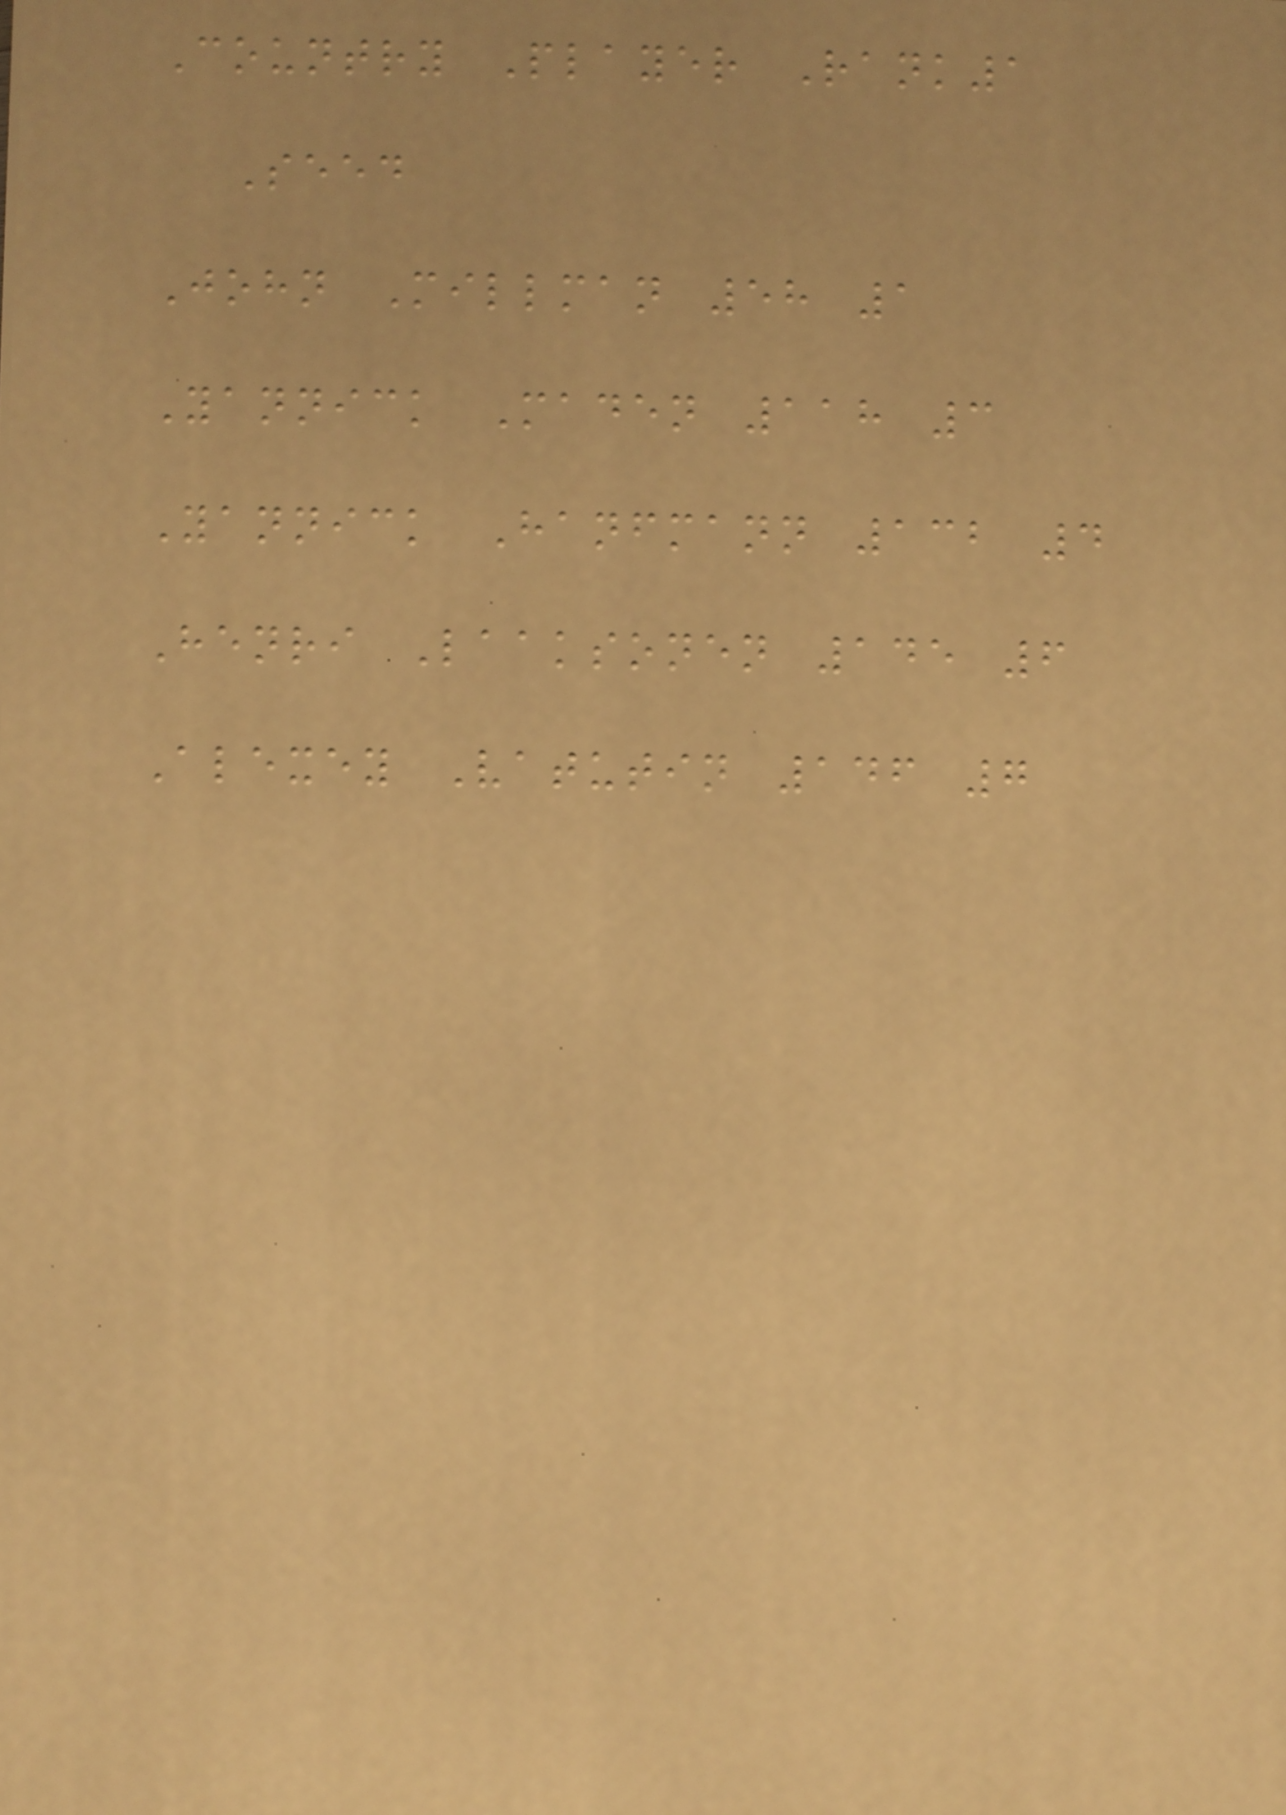Country Player Rank1
Seed
John Millman 58 1
Yannick Maden 118 3
Yannick Hanfmann 132 4
Henri Laaksonen 145 6
Alexey Vatutin 146 7
